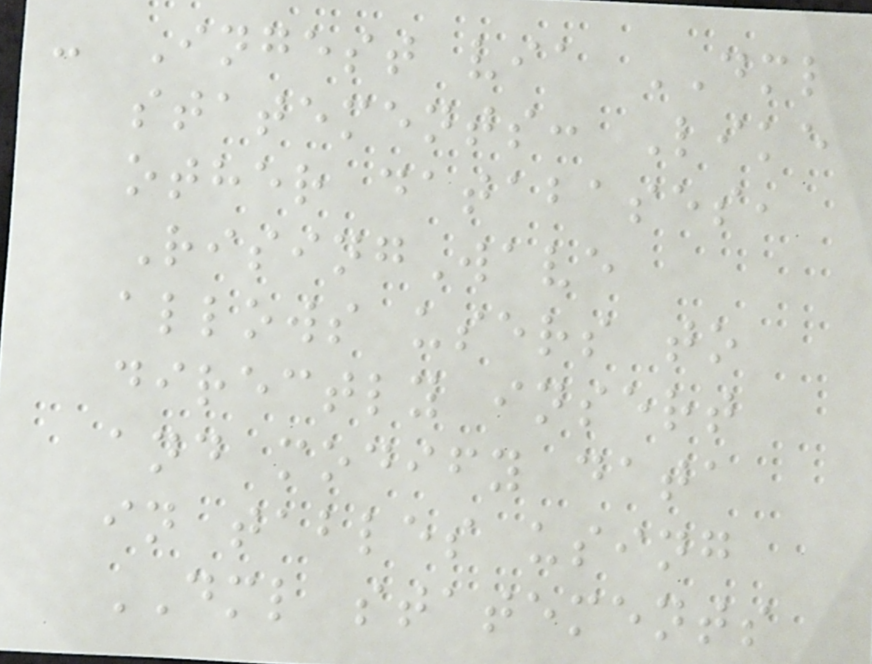- Ingest via DML
statements: Like
other databases,
RisingWave
allows users to
directly insert
and modify data
in tables using
DML statements
